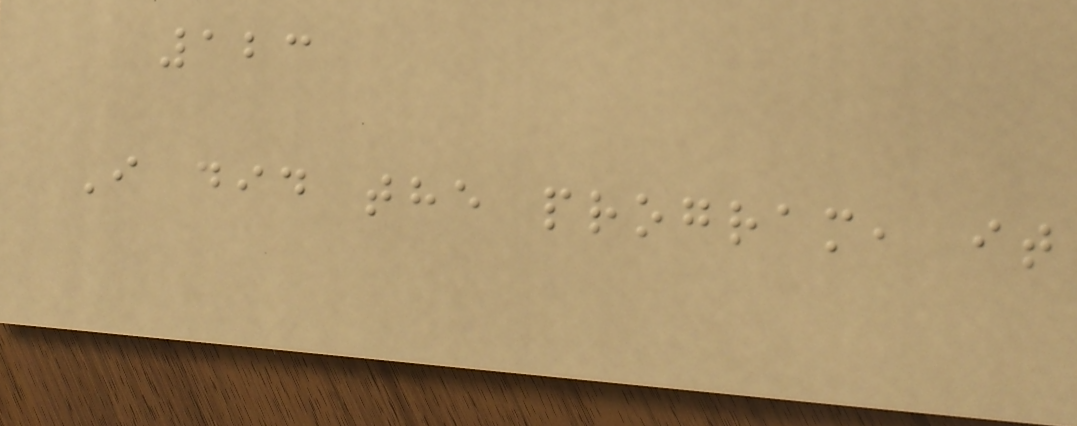123
I did the program, it
